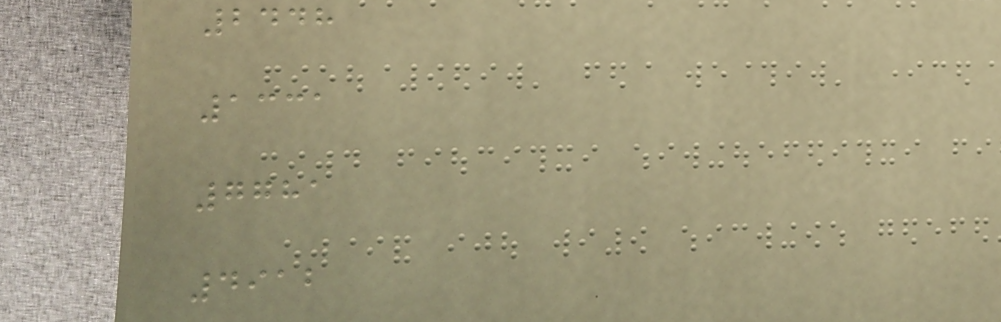2448
1331
7781
4912
